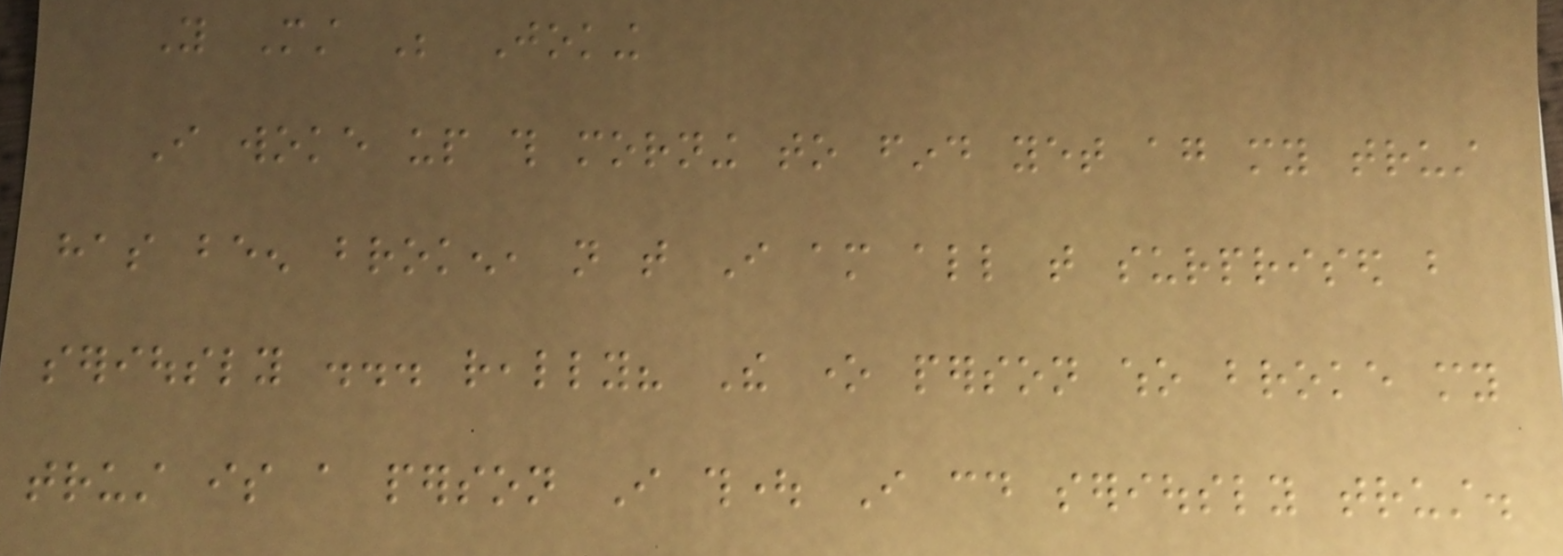You Must Be Joking
I woke up this morning to find yet again my trust
has been broken, not that I am all that surprised but
seriously ... really? The one person who broke my
trust is a person I thought I could seriously trust.
